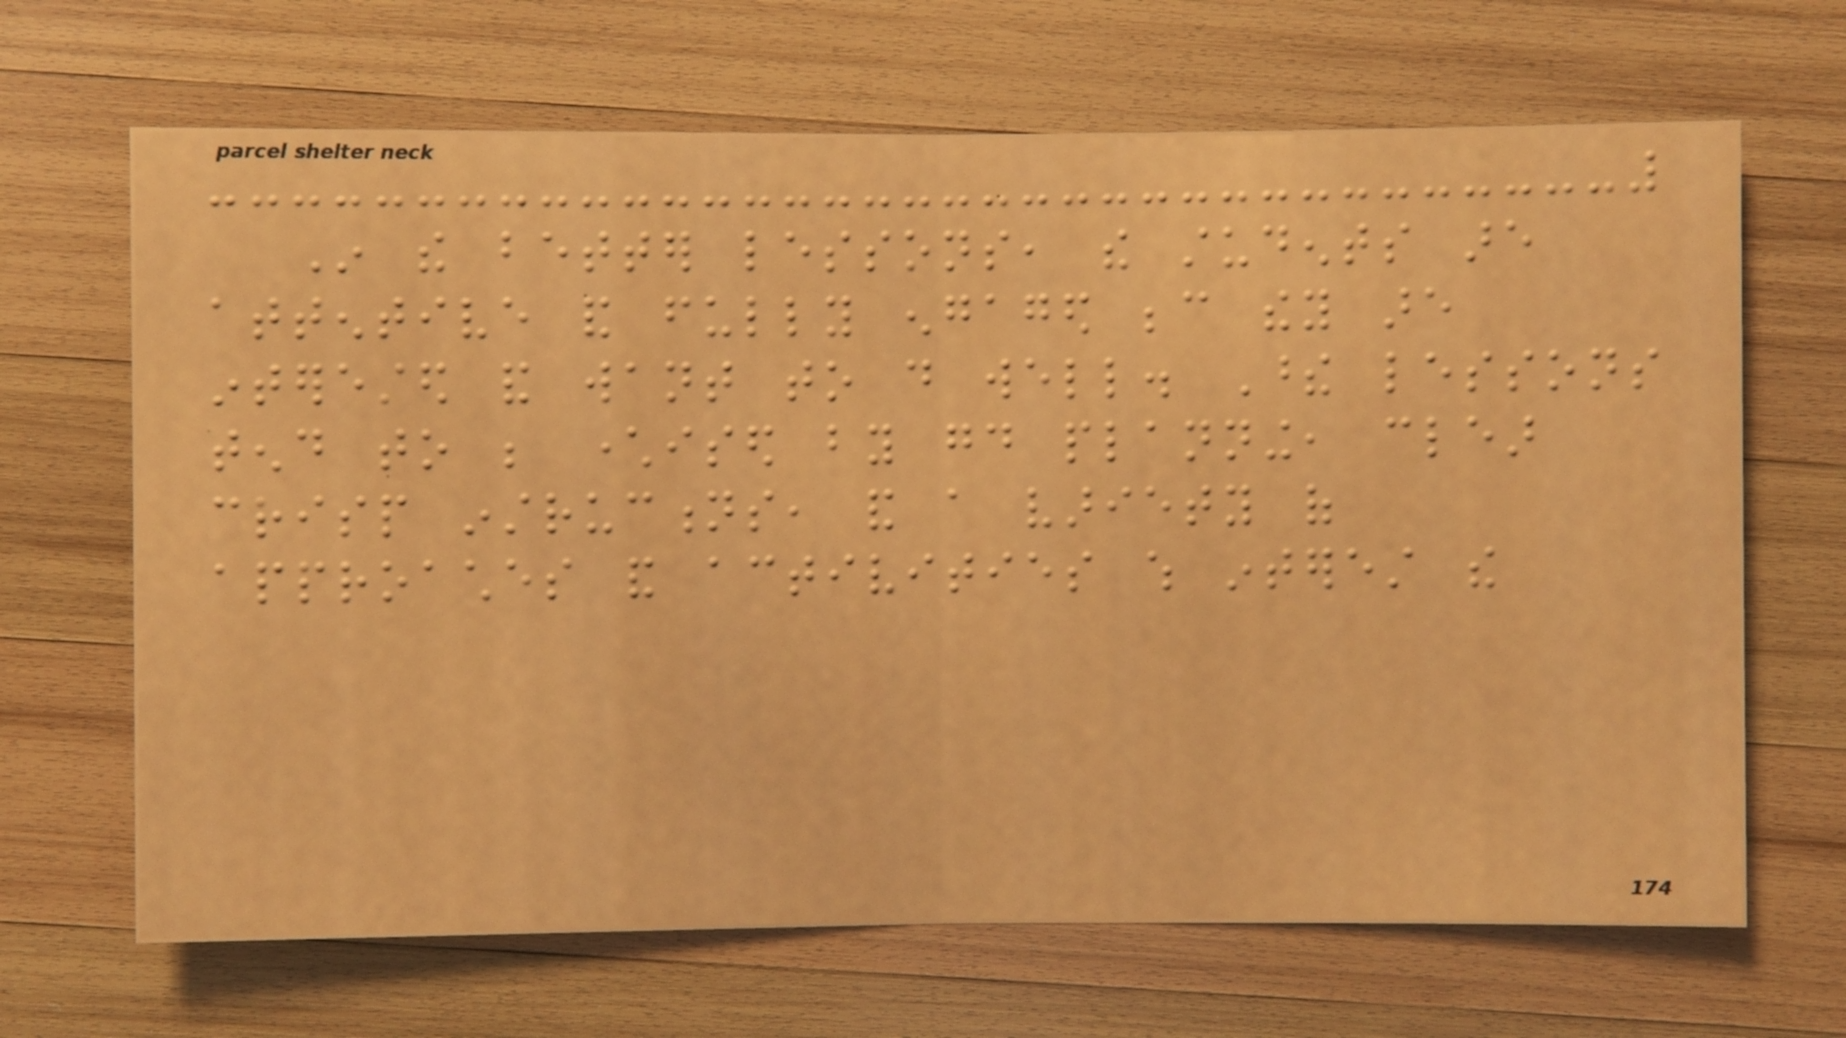In the better lessons, the students are
attentive and fully engaged because they are
interested and want to do well. These lessons
tend to be characterised by good planning, clear
crisp instructions, and a variety of
approaches and activities which interest the
